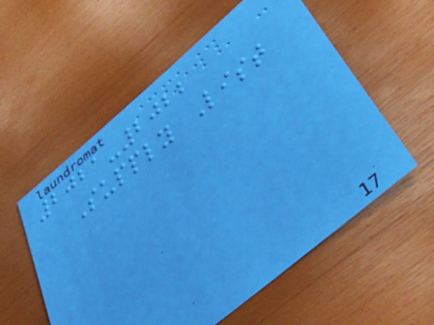2021-2022
Supply List
